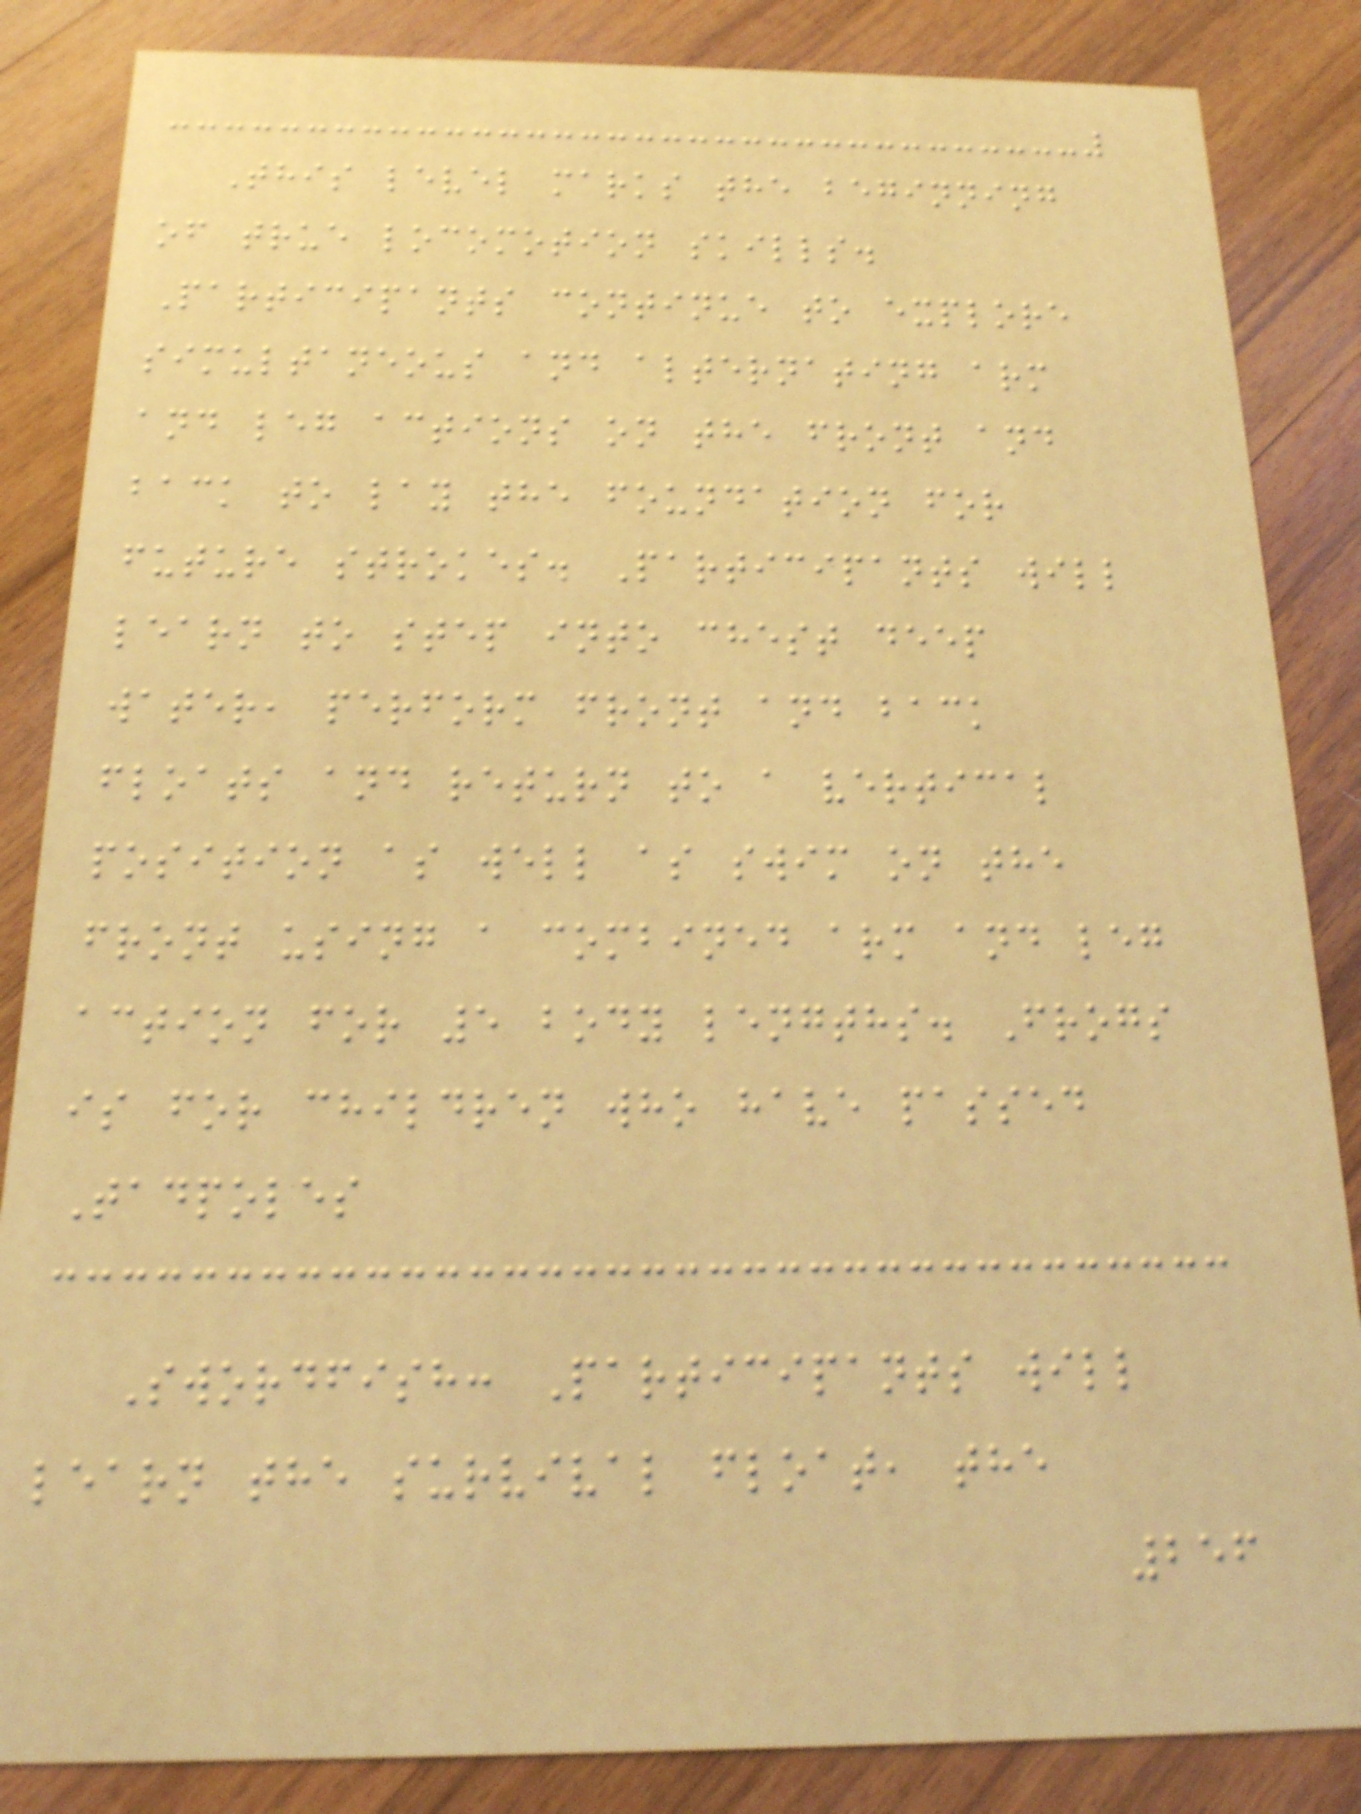This level marks the beginning
of true locomotion skills.
Participants continue to explore
simultaneous and alternating arm
and leg actions on the front and
back to lay the foundation for
future strokes. Participants will
learn to step into chest deep
water, perform front and back
floats and return to a vertical
position as well as swim on the
front using a combined arm and leg
action for 5 body lengths. Frogs
is for children who have passed
Tadpoles
Swordfish: Participants will
learn the survival float, the
256
